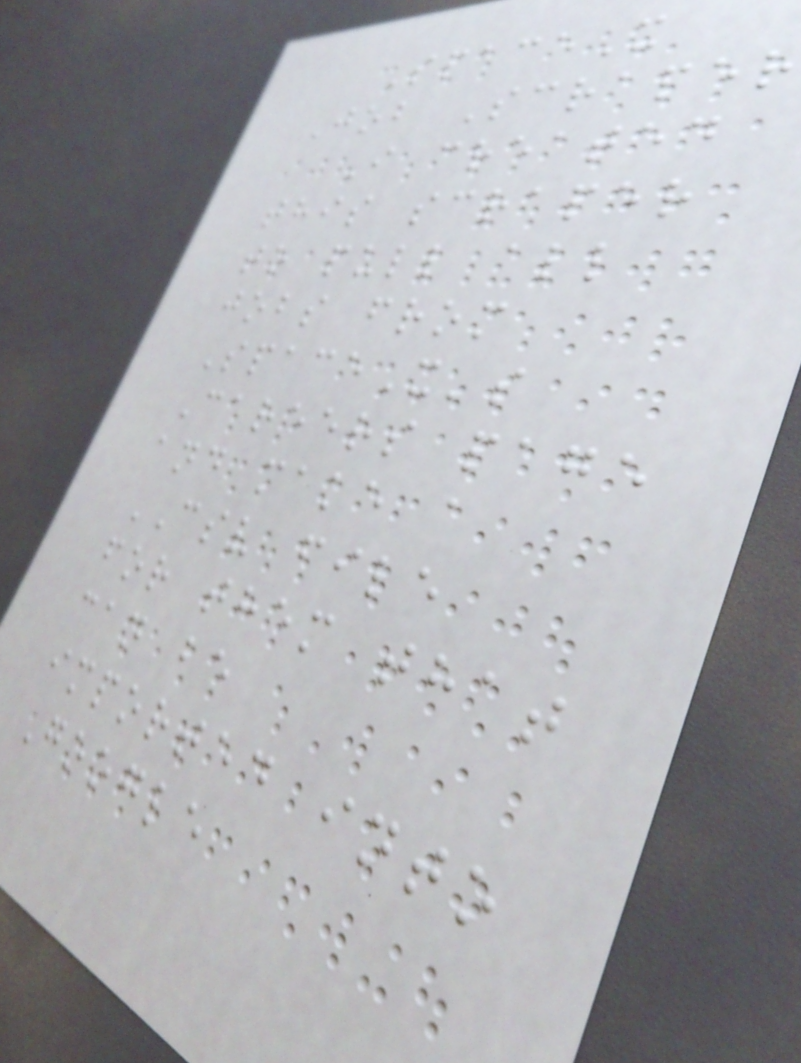SpaceX
Job Scraper
I created
this scraper
to pull all
jobs from
SpaceX's
Careers page
and make a
CSV file
for them that
can be
imported into
Google
